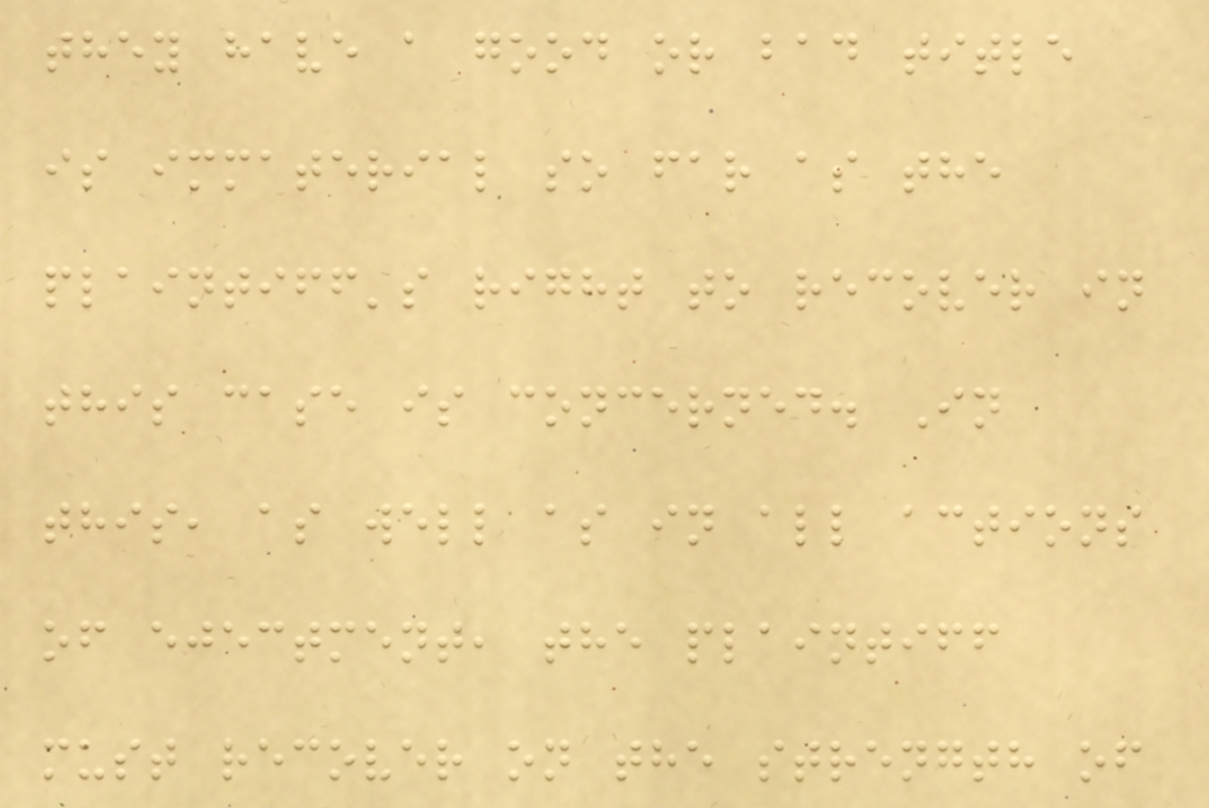they have a good or bad title
is immaterial so far as the
plaintiff's right to recover in
this case is concerned. In
this, as well as in all actions
of ejectment, the plaintiff
must recover on the strength of
